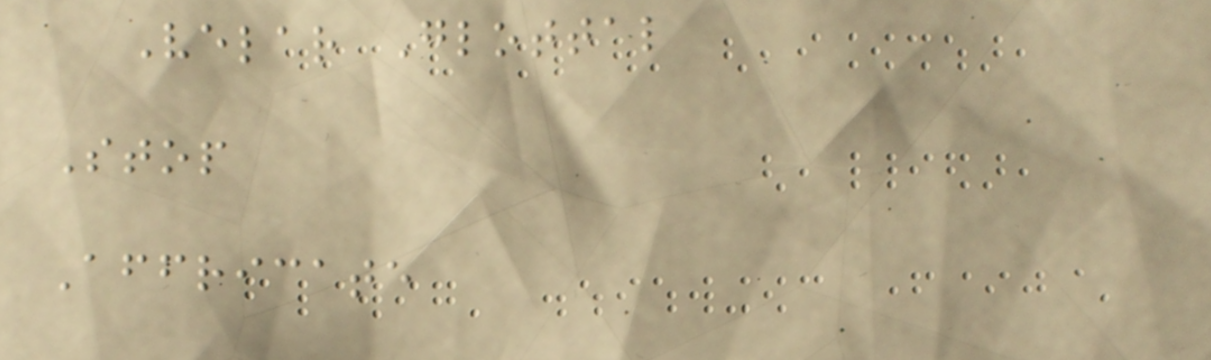Velar Glottal
Stop
Affricate
